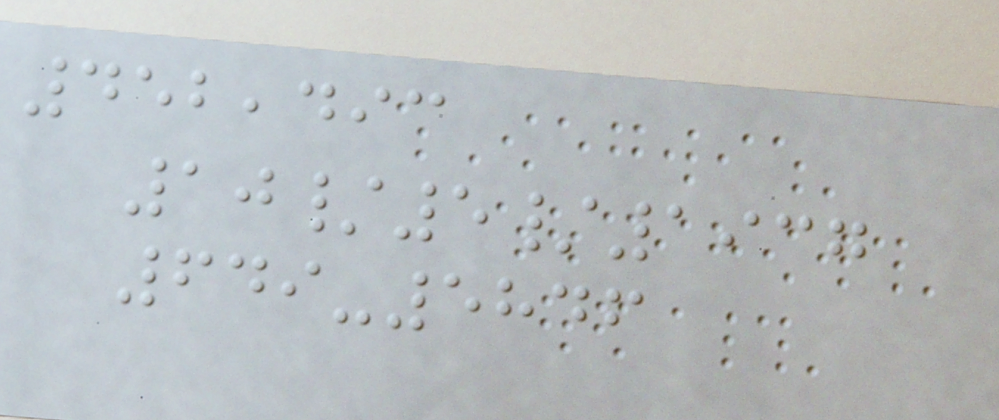452,493
10/5/1937
649-5846
